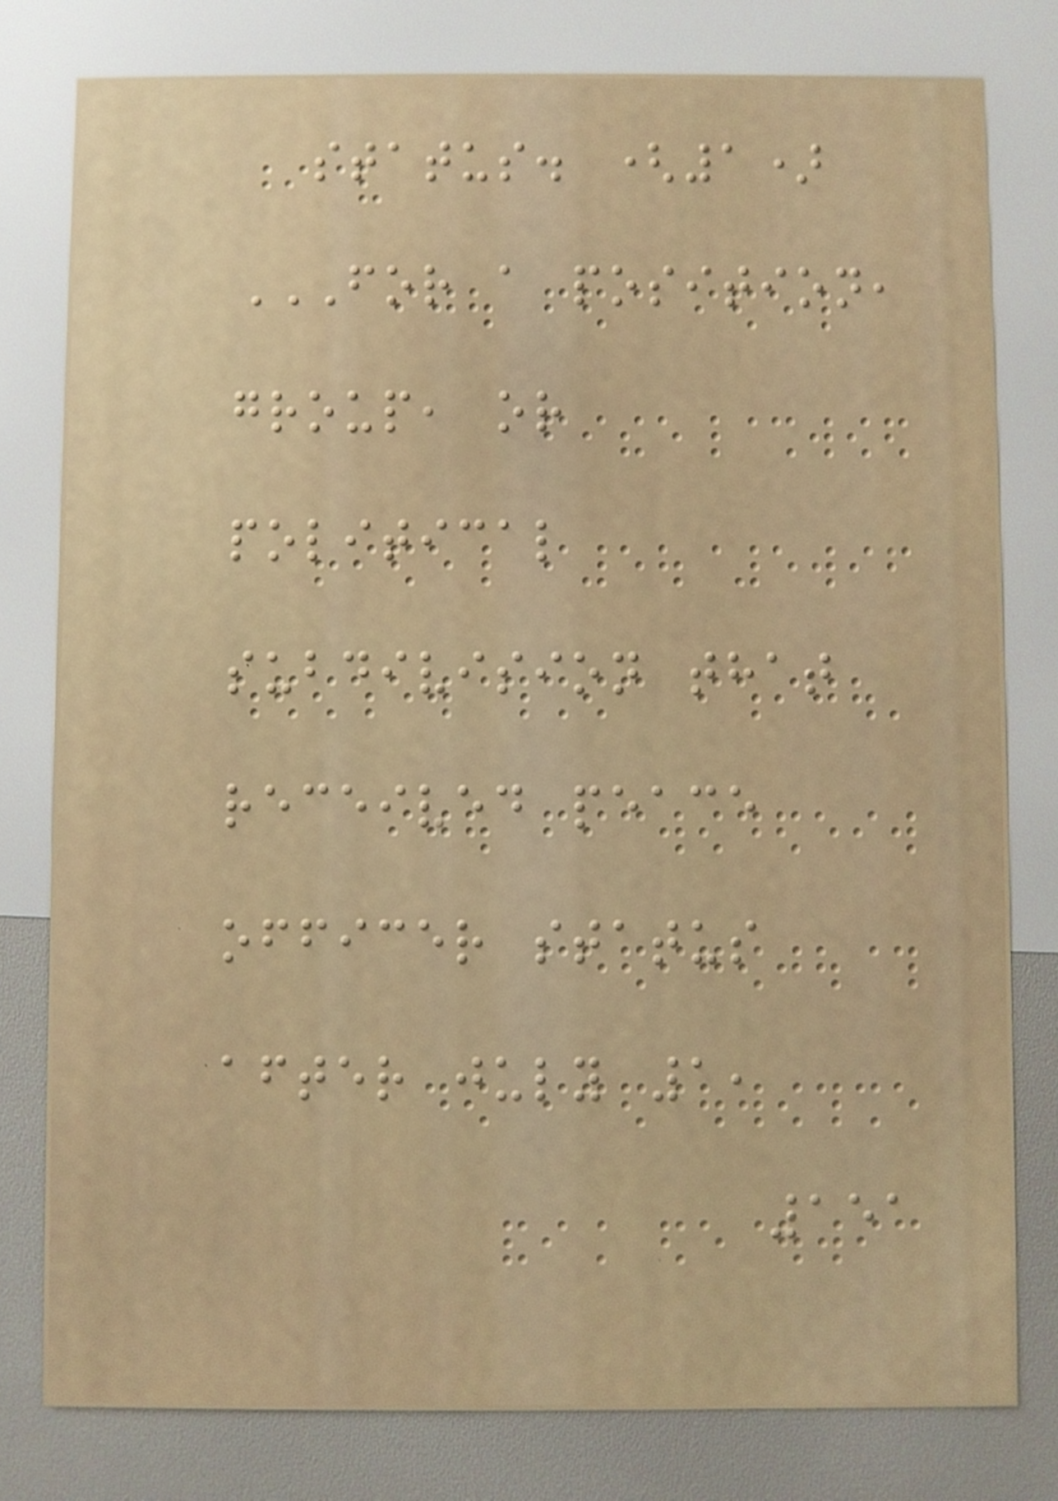status. (1)
FOR A POSITION,
GROUP, OR
POLITICAL
SUBDIVISION THAT
RECEIVED PEACE
OFFICER STATUS
AFTER JULY 1,
151
